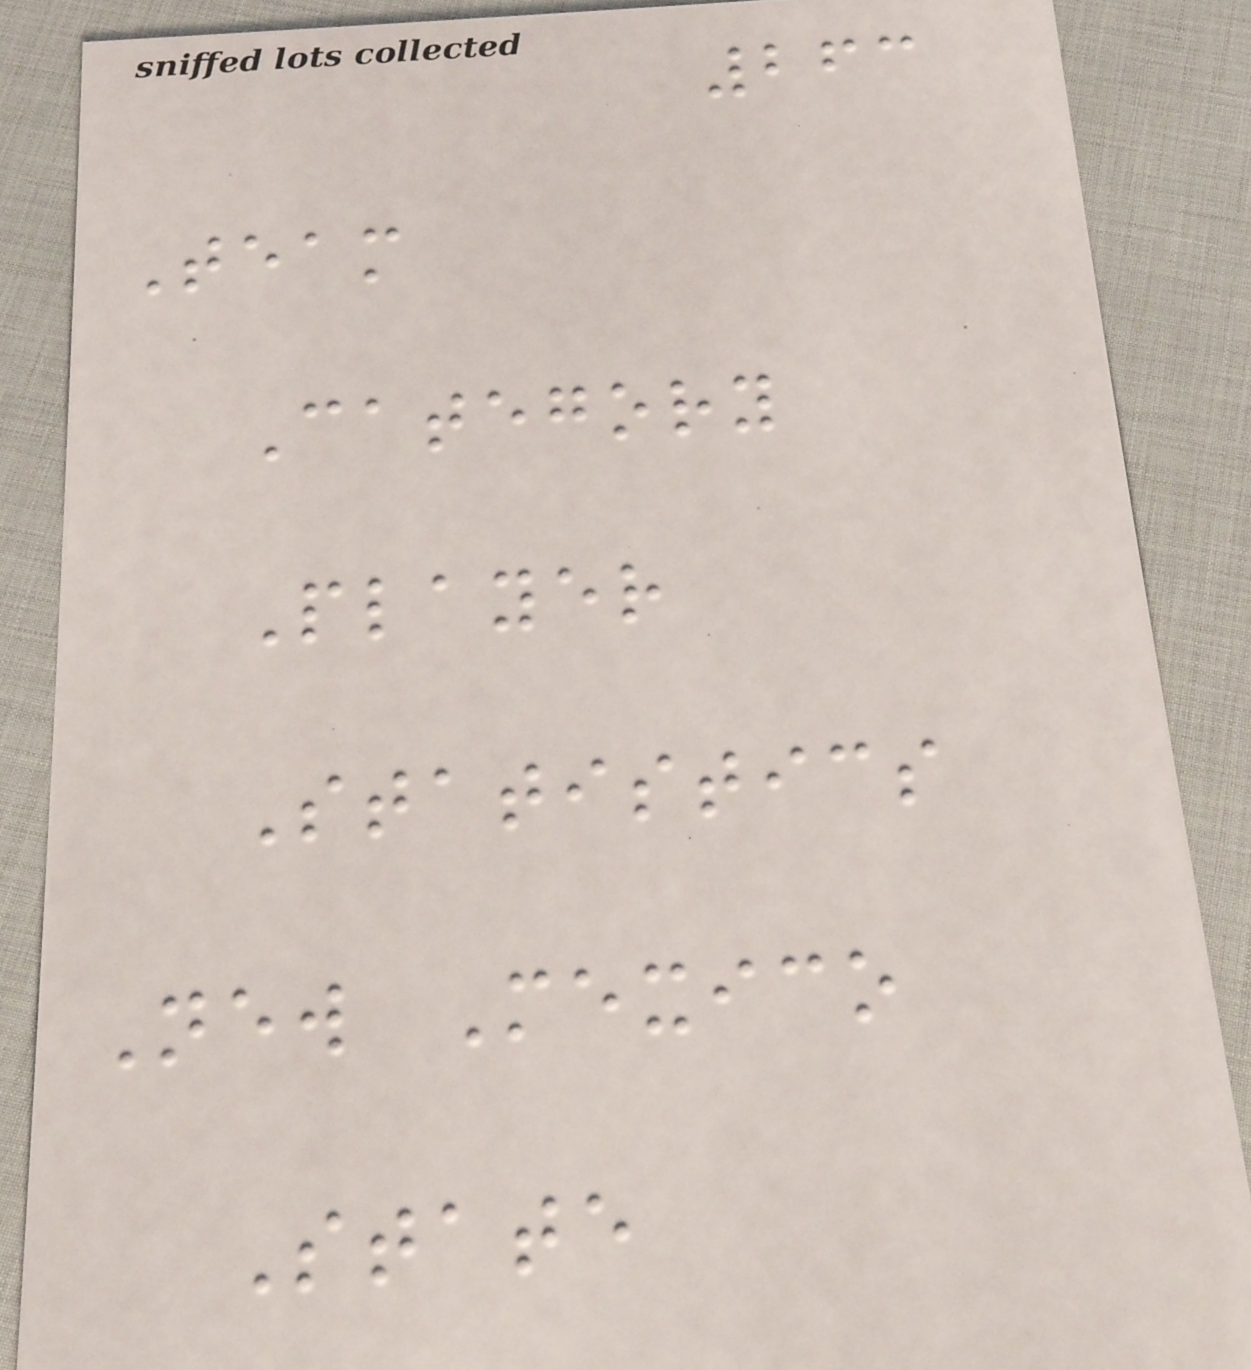263
Team
Category
Player
Statistics
New Mexico
State
